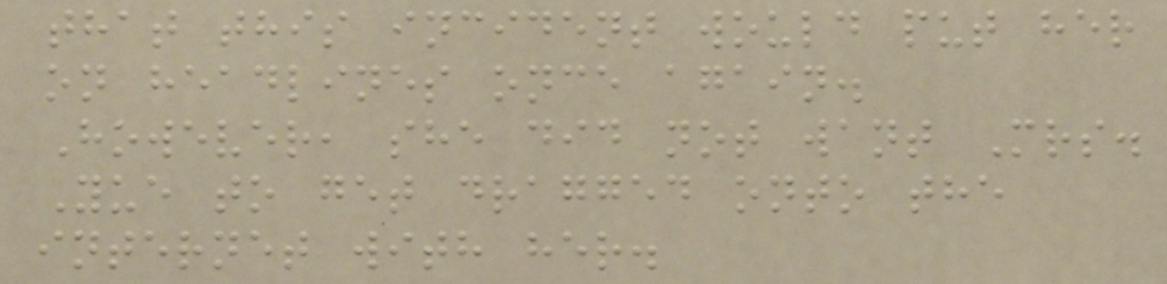that this incident would put her
on headlines once again.
However, she did not want Mrs.
Yue to get dragged onto the
internet with her.
